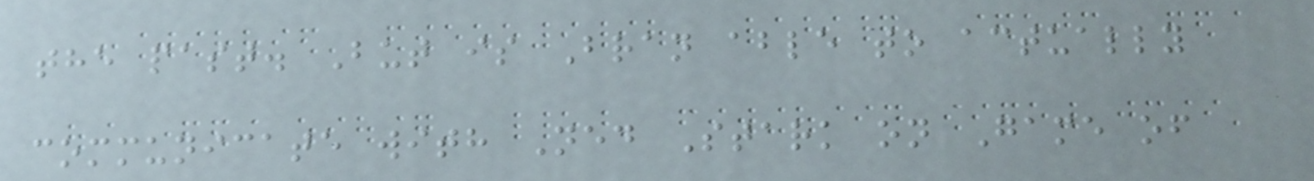the past. But is Bran able to actually
communicate with Ned Stark on Game of
